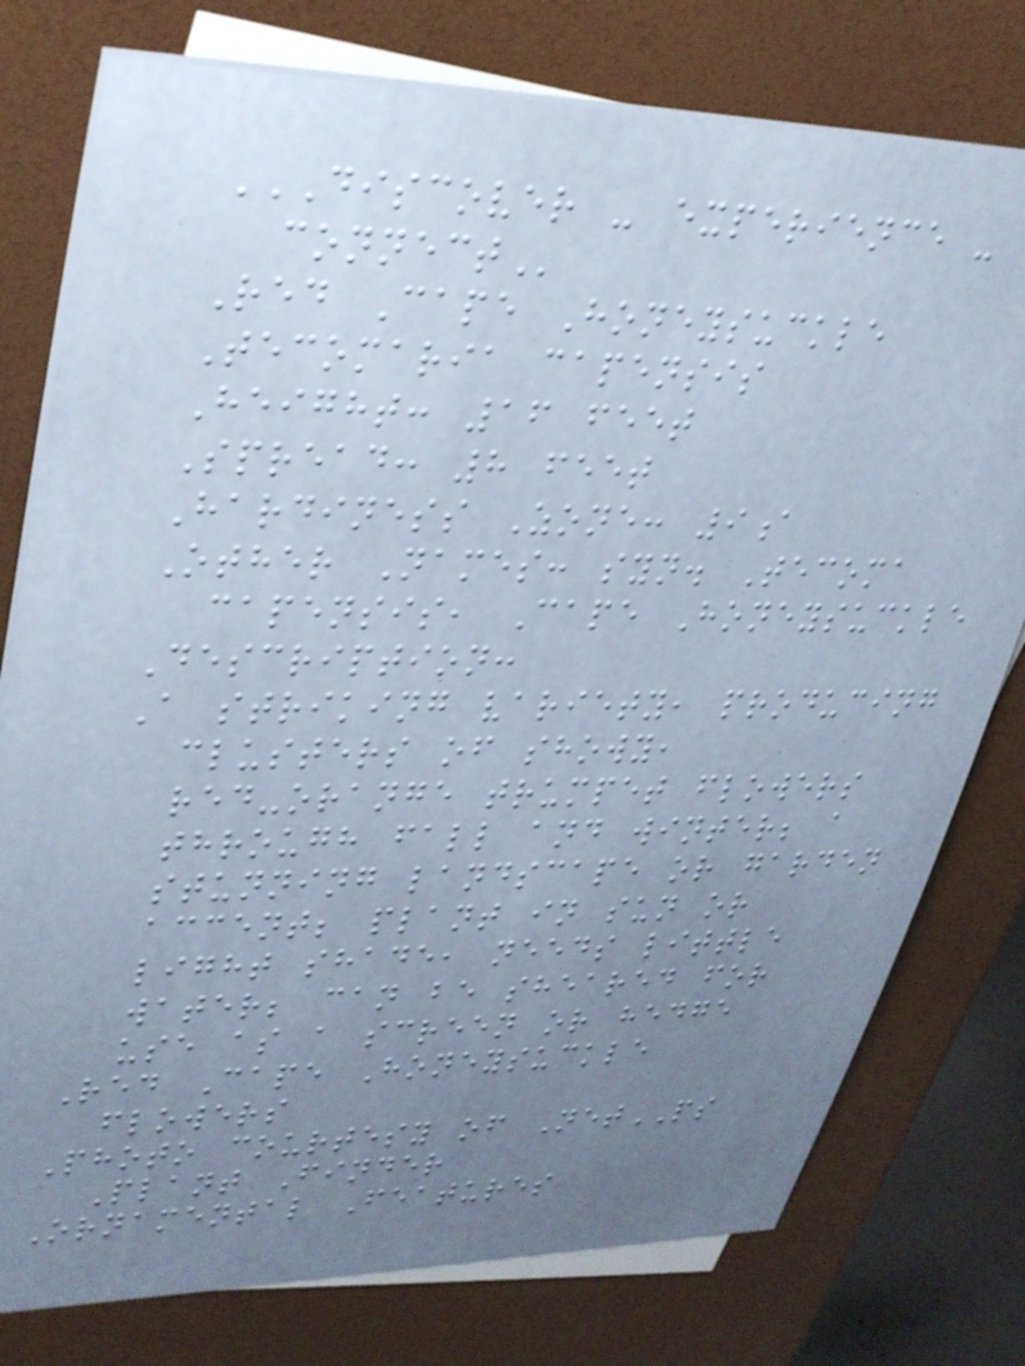DISCOVER - EXPERIENCE -
CONNECT
Red Cape Honeysuckle
Tecomaria capensis
Height: 16 feet
Spread: 8 feet
Hardiness Zone: 9a
Other Names: syn. Tecoma
capensis, Cape Honeysuckle
Description:
A striking variety, producing
clusters of showy,
red-orange trumpet flowers
through fall and winter; a
stunning landscape or garden
accent; plant in sun or
light shade, needs little
water; can be sheared for
use as a screen or hedge
Red Cape Honeysuckle
flowers
Photo courtesy of NetPS
Plant Finder
Ornamental Features
